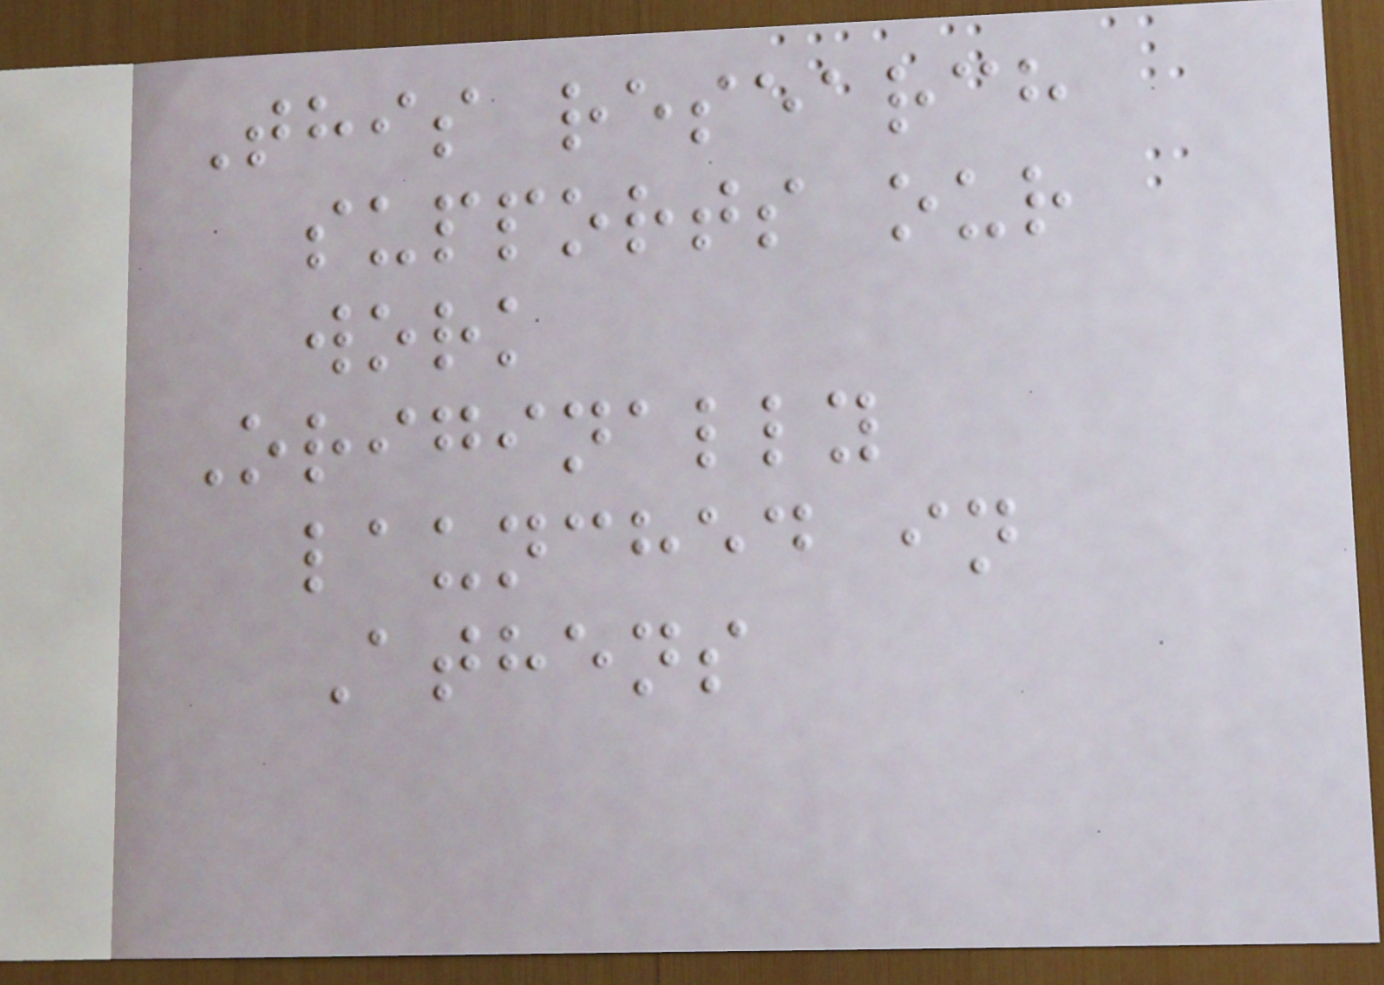This research
supports our
work
Originally
launched in
Athens
